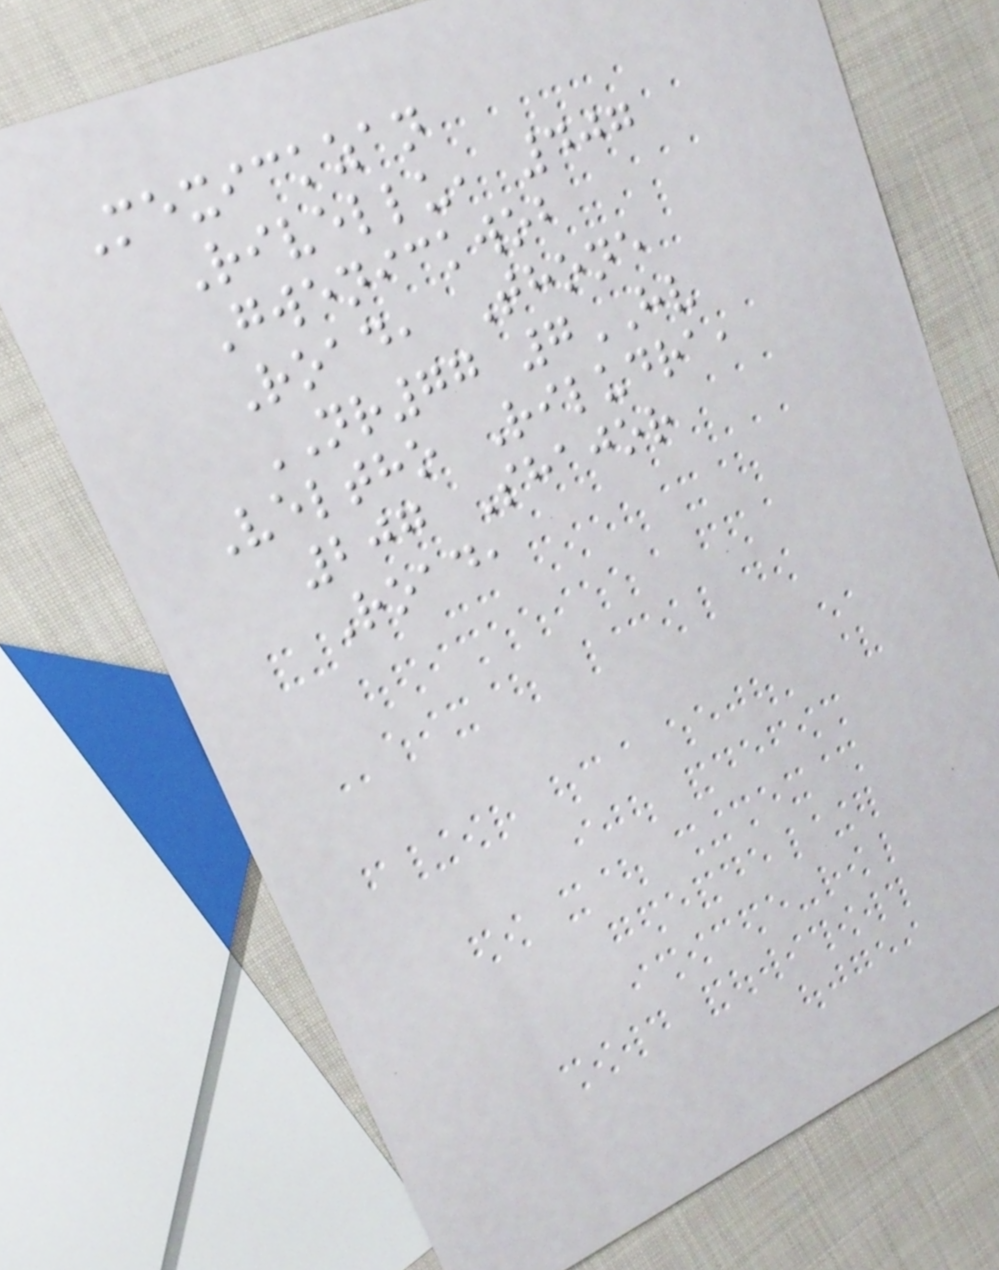Mexickzan
Rivellu, 407
Gwenickwob
Road, Thone
NR77 7HV
Veltho Riludra,
207 Shajor
Road,
